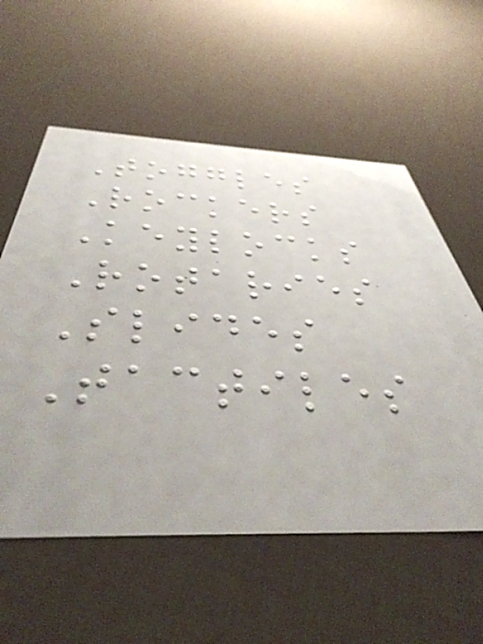Toggles
Rockers
Keylocks
Rotaries
Slides
Tactiles
